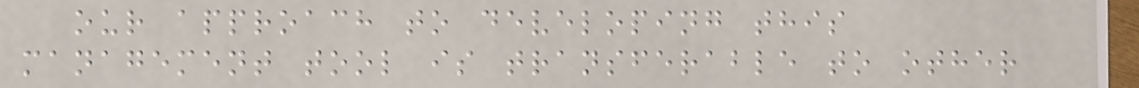our approach to developing this
management tool is transferable to other
